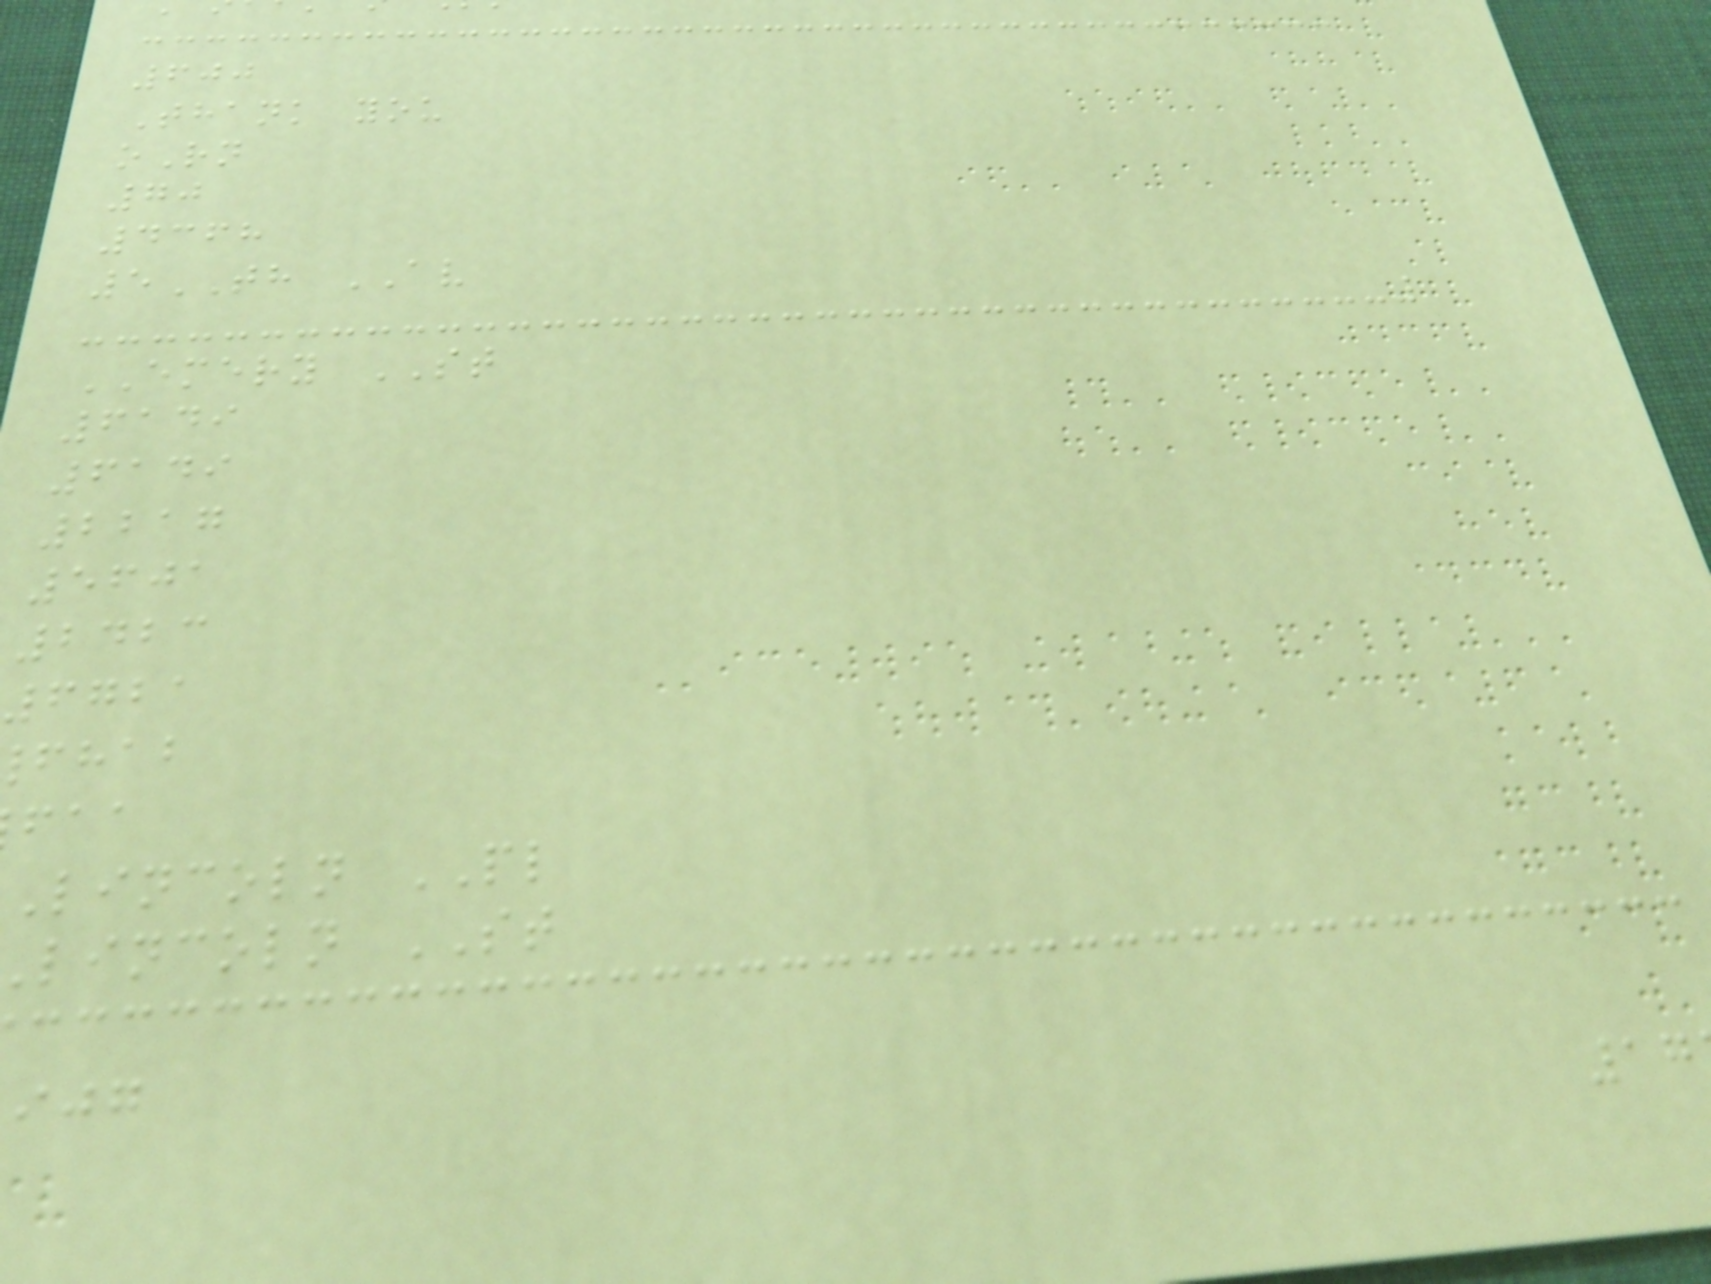600
Thank you
oRn
70
4368
5TH AV
EMERY ST
6149
6149
2217
5601
2423
6721
fhab
lincoln PL
lincoln ST
